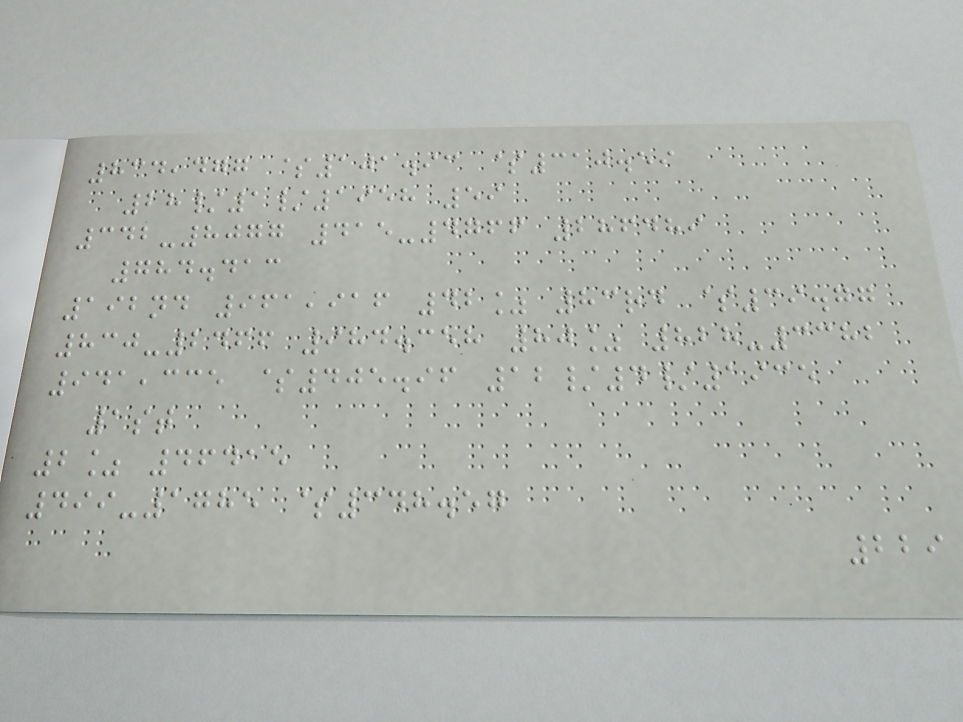834,477 $101.93 $310.59
28/1/1958 59
342-8077 415-4766 286489
784.413
192nd 961,916 42% 83rd $39.77
830-2466 984.358 80% 828-3382
941,335 $405.96 12/4/1935
1st
2% 46415
499-1785 $348.57
229
